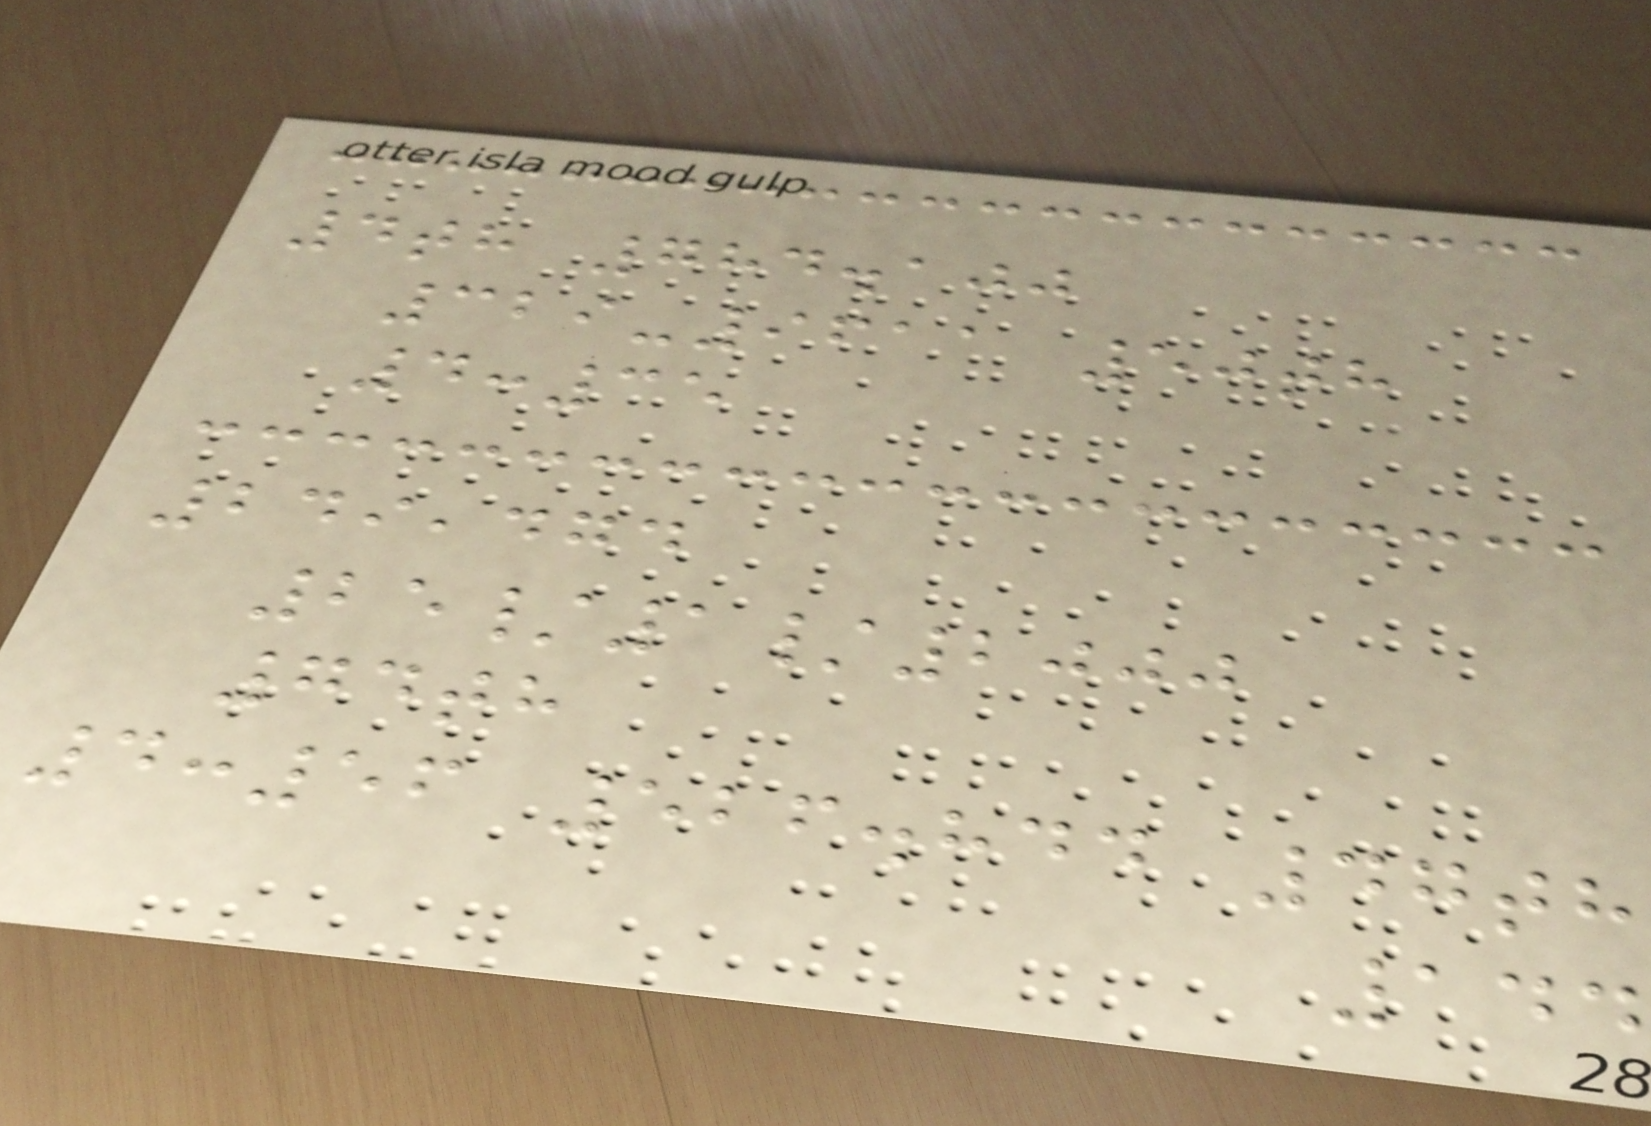4th 784.100
329-9611 50th
4:35
249,474
25/1/2000
74th
4:56 526.844 47th
144
